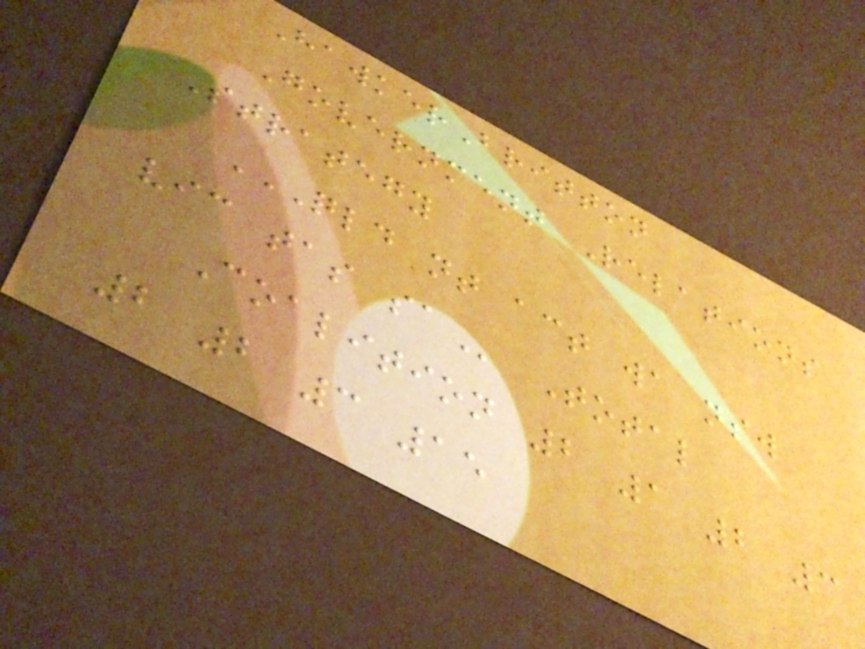HawkerBritton
Government Relations
Strategy
QLD NT ACT WA NSW
VIC TAS SA Total
Coalition 2 1 2 3
2 2 3 15
